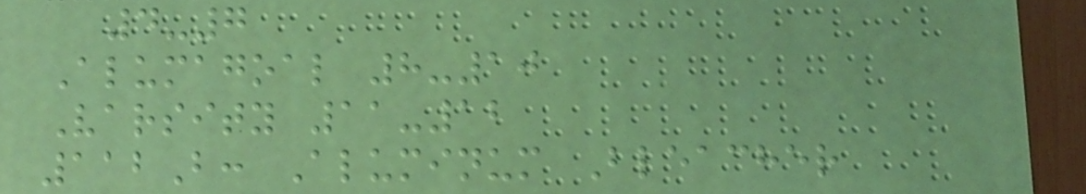4-7
Alumagoal 8-10
Varsity 11-12
112B: Aluminum Bleacher
